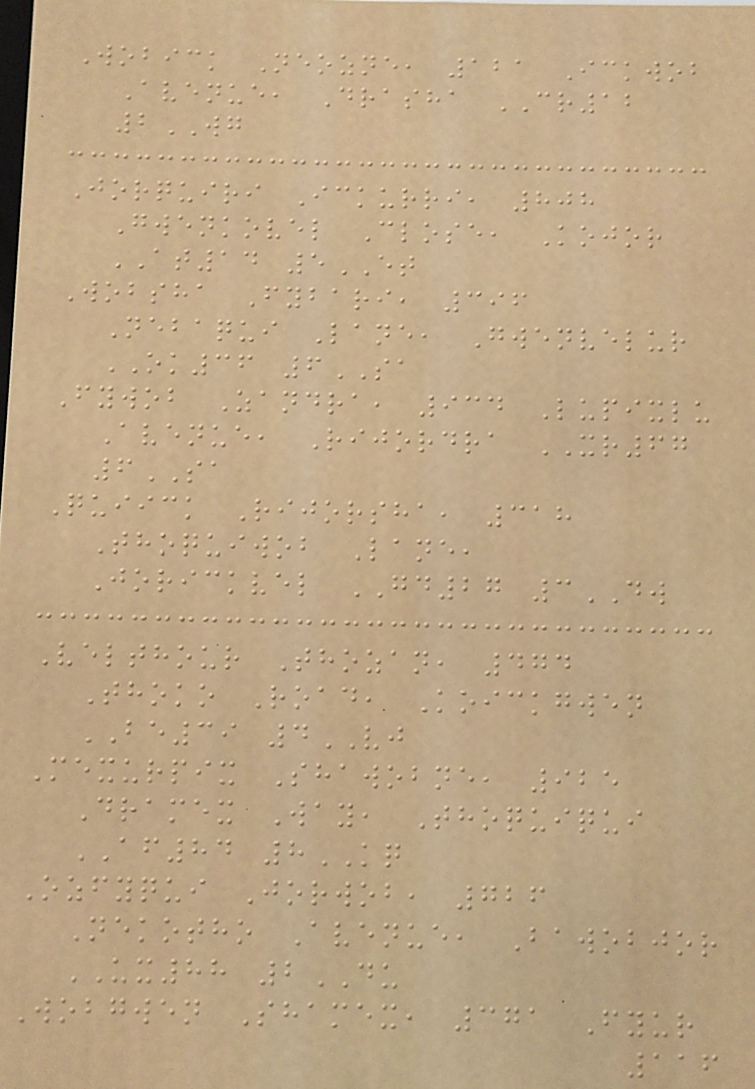Wobick Neozne, 121 Ickwob
Avenue, Drasha CR12
2WG
Jorquiri Ickurri, 808
Gwenkovel Close, Kojor
AT14 5ET
Wobsha Fybari, 396
Nebaqui Lane, Gwenvelur
OK36 6SA
Fywob Zandra, 934 Lupixlu
Avenue, Rijordra XR67
6SA
Quiick Rijorsha, 318
Thoquiwob Lane,
Jorickvel GD27 3DW
Velthour Thozan, 474
Thoko Road, Koickgwen
BE39 4VJ
Mexurpix Shawobne, 925
Dramex Way, Thoquiqui
AF84 8KQ
Ozfyqui Jorwob, 726
Nekotho Avenue, Bawobjor
UX88 2DU
Wobgwen Shamex, 371 Fyur
116
